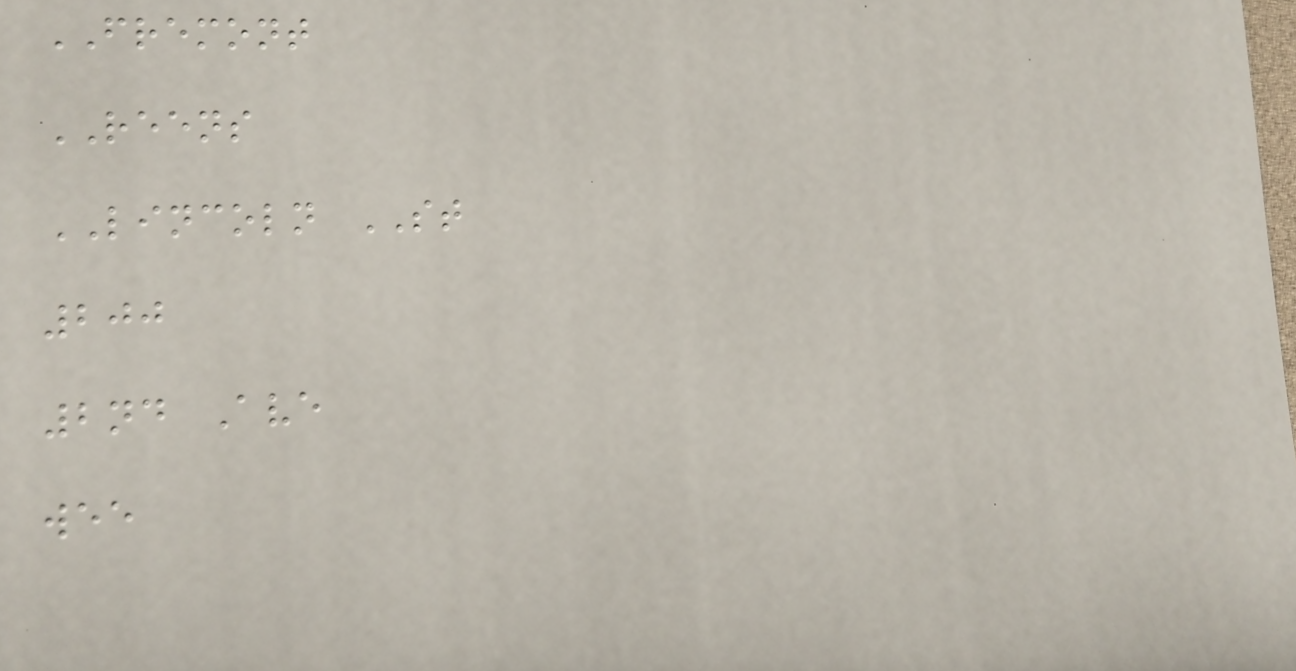FREMONT
REENS
LINCOLN ST
200
2nd Ave
wee
